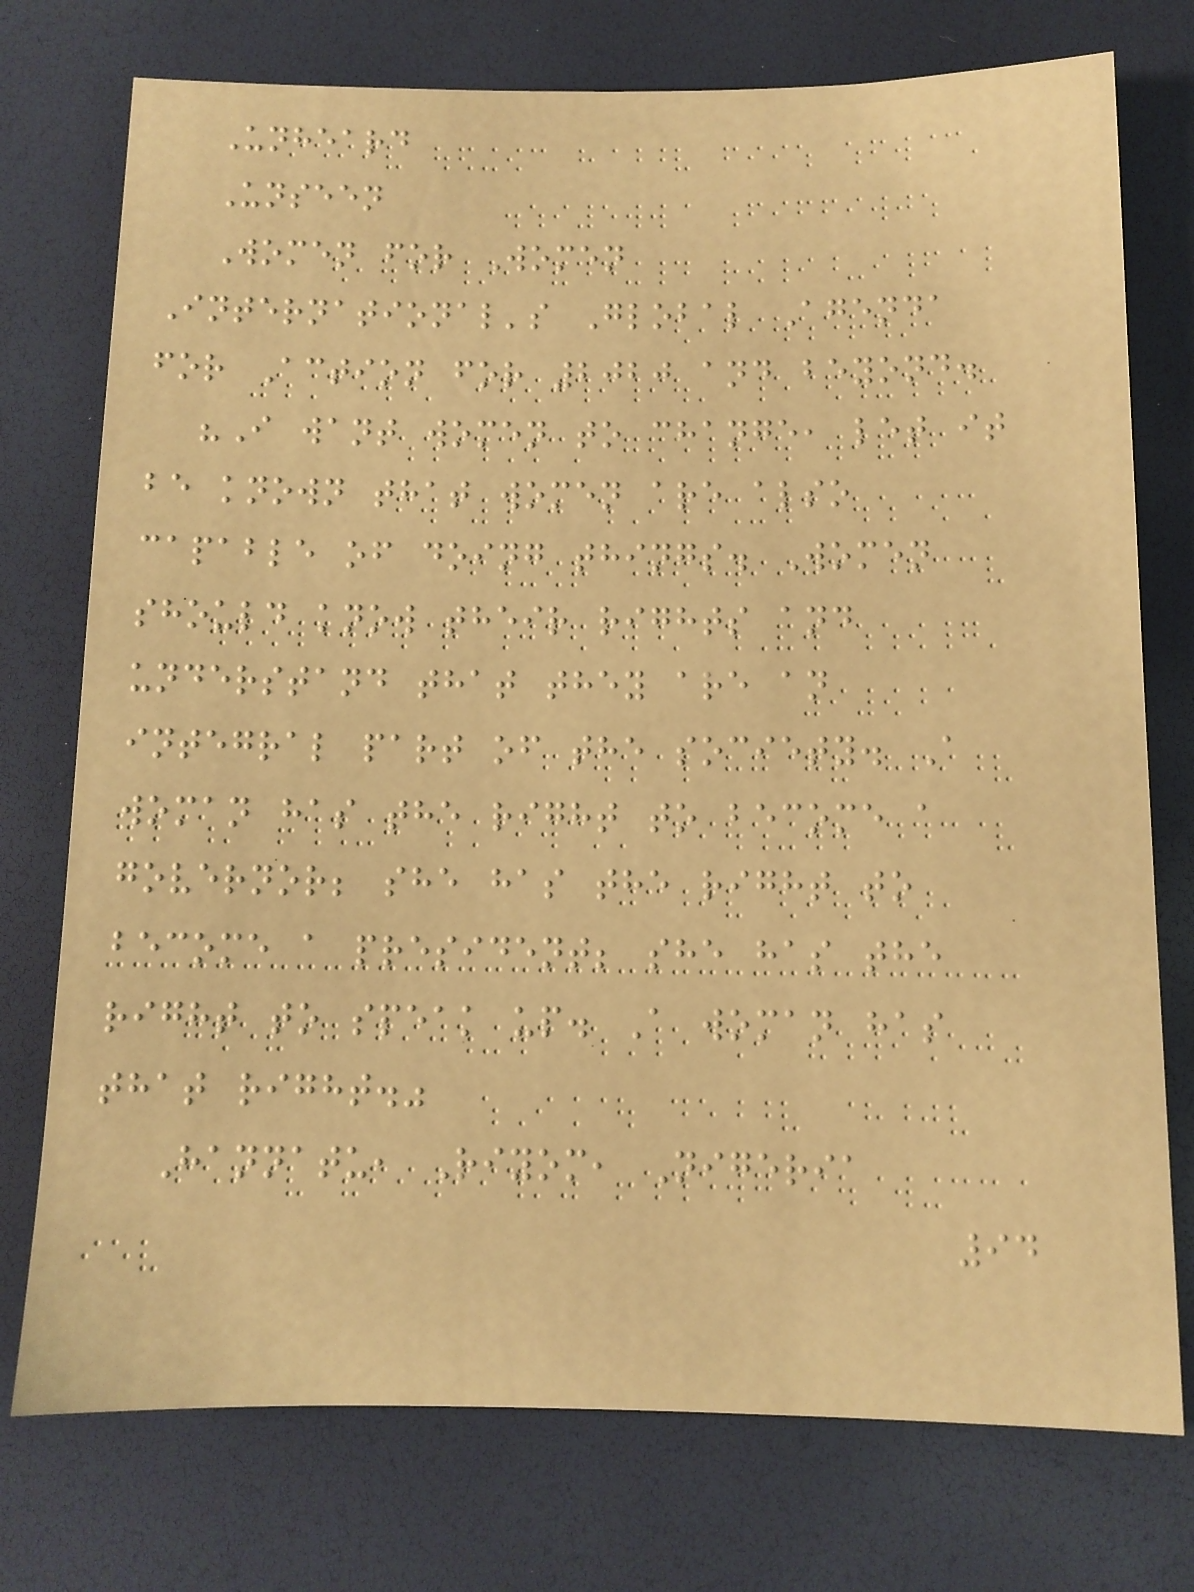Unheard
Unseen
Women for Women
International's Global Agenda
for Action for 2020 and beyond.
"I want women to change, let it
be known that women are also
capable of doing things. Women
should know their rights and
understand that they are an
integral part of the society. A
woman has the right to become a
governor; she has the right to
become a president; she has the
right to speak up. A woman has
that right."
Hannatu, Riyom, Nigeria
94
